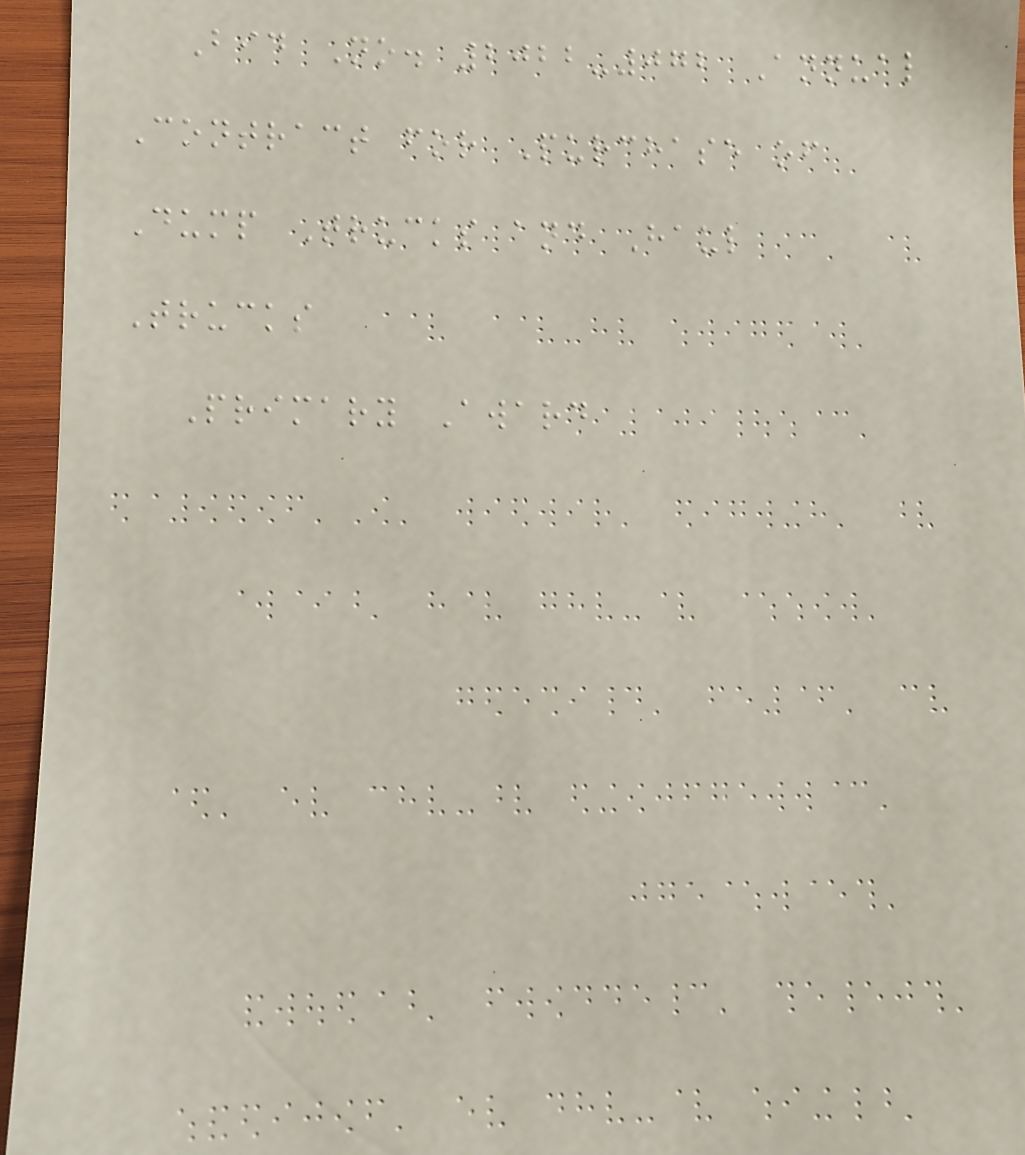Bid No. 2022-072 Annual
Contract for Purchase of
Dump Trucks and Haul
Trucks
Primary Award
